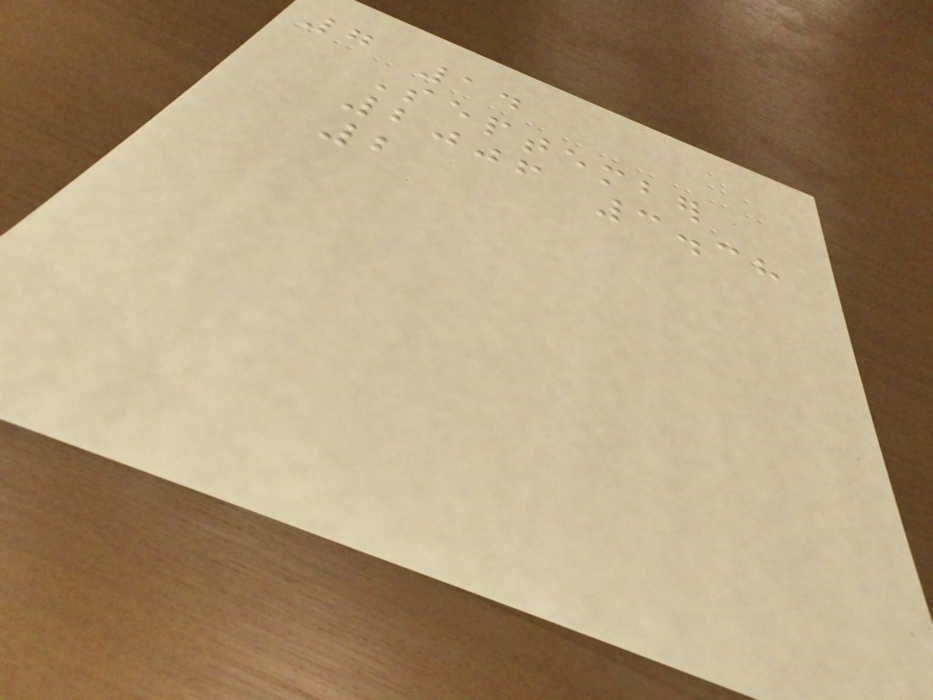7 14
September
2006 3.38
2
